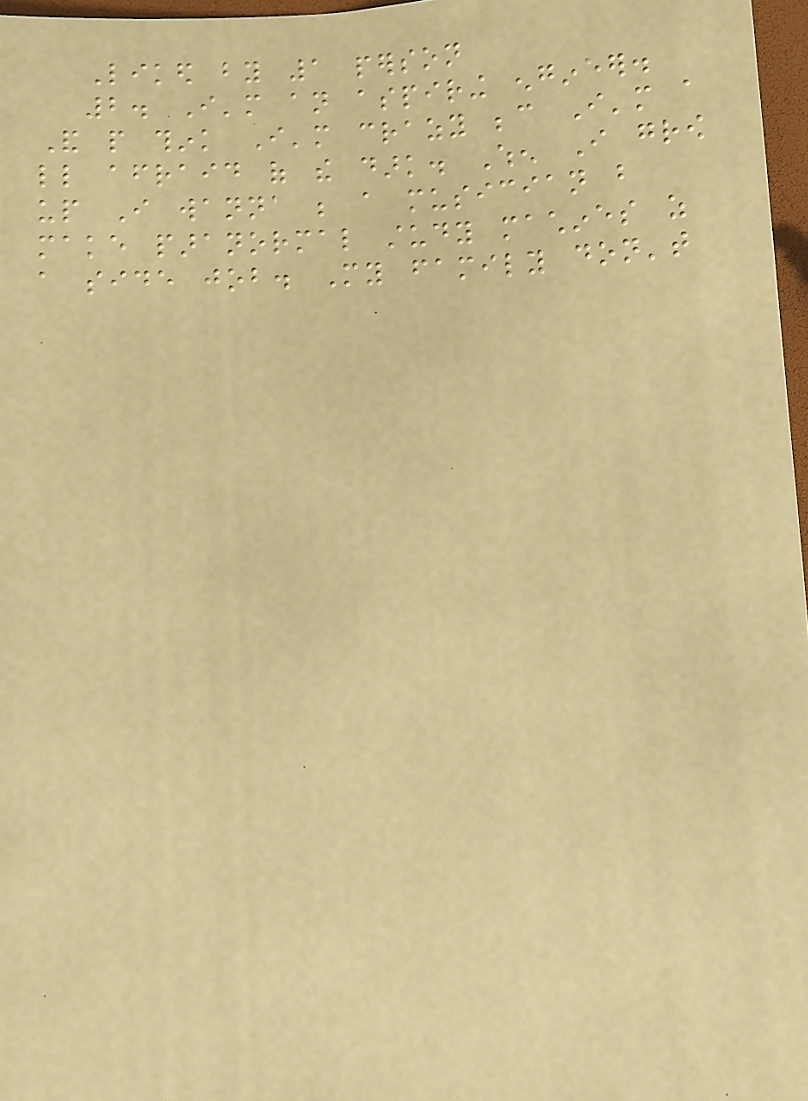Liked by 1 person
2. I'm an aspiring engineer.
And people think I'm crazy because I'm a
little afraid of the dark. When I grow
up I wanna be a musician but
make paranormal study machines as
a side job. My family don't
